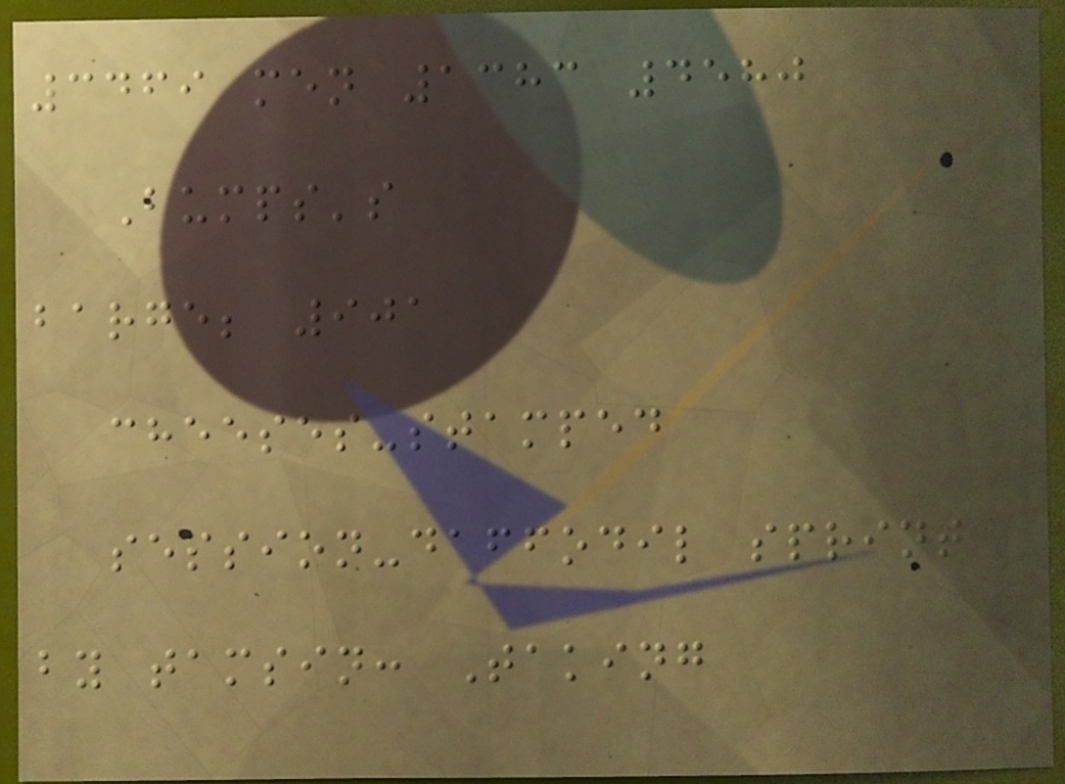3469 men 1383 4580
Bumps's
barge; 901
cheeses-stamped
session-daffodil sprint
by tamsin: Taking
